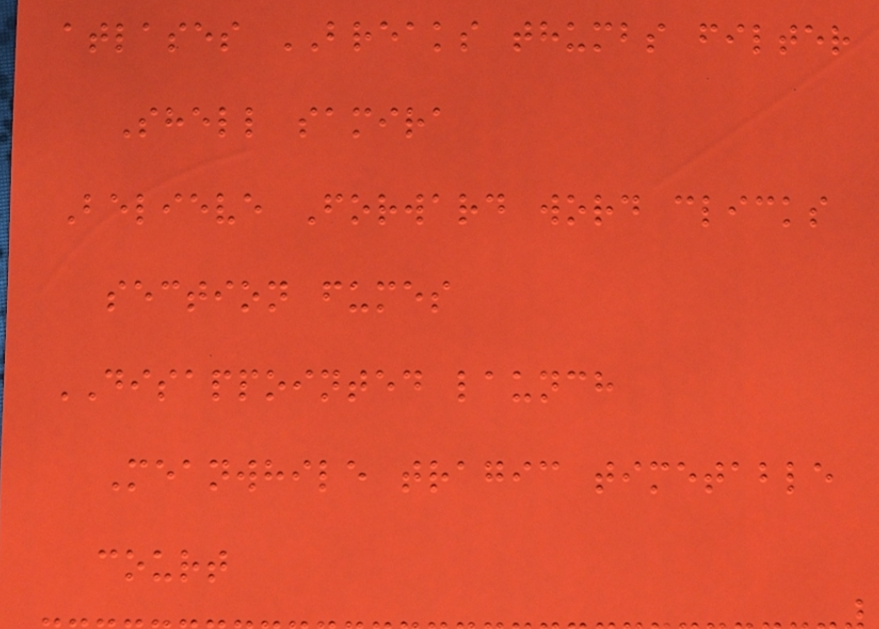atlases BREAKS thumbs filter
Shell samira
Believe Forward word clicks
section fumes
DISAPPOINTED launch
Meanwhile tragic timetable
court
